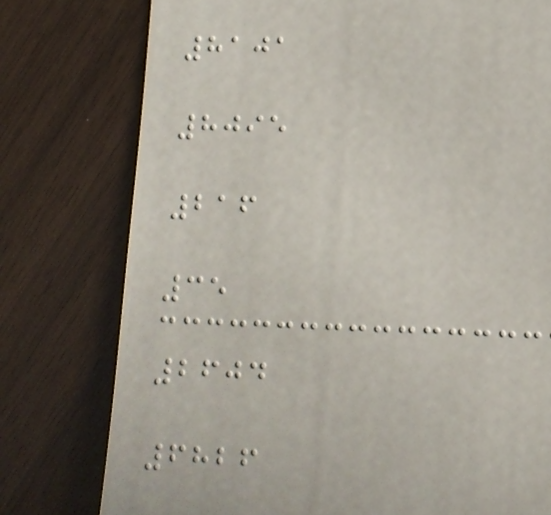8101
8095
216
35
2604
6826
